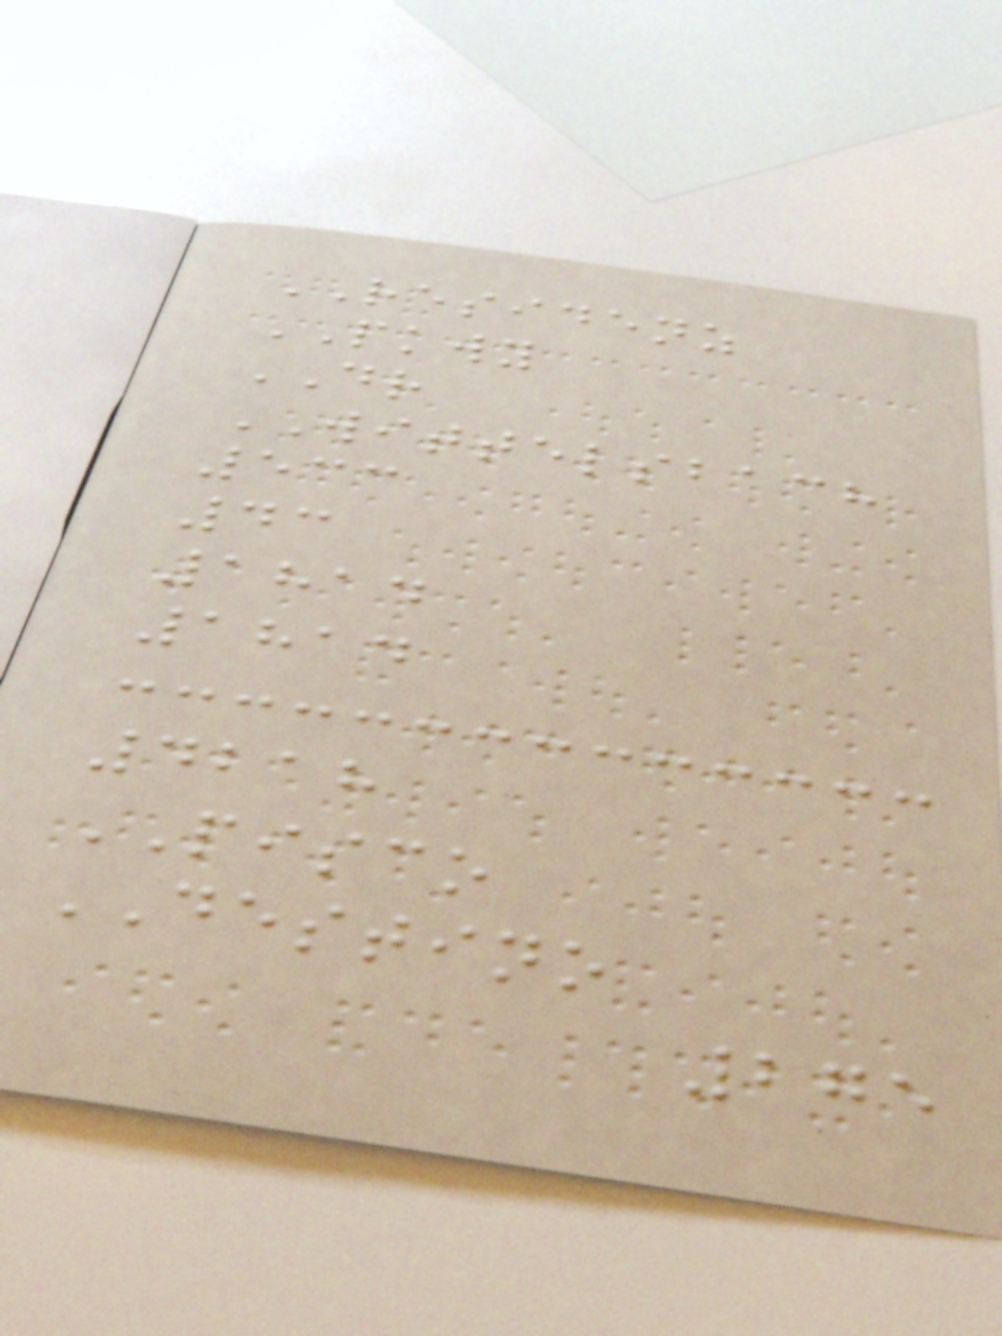RESIDENZ
PKWY
DR
WITTELSBACH
533
43
1814
1814
4218
PISCO
DESTINO
275
